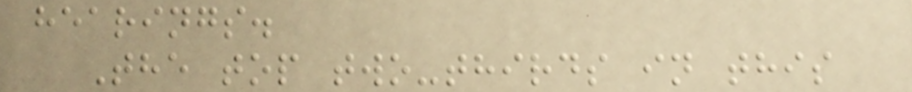hearings.
The top two-thirds in this
